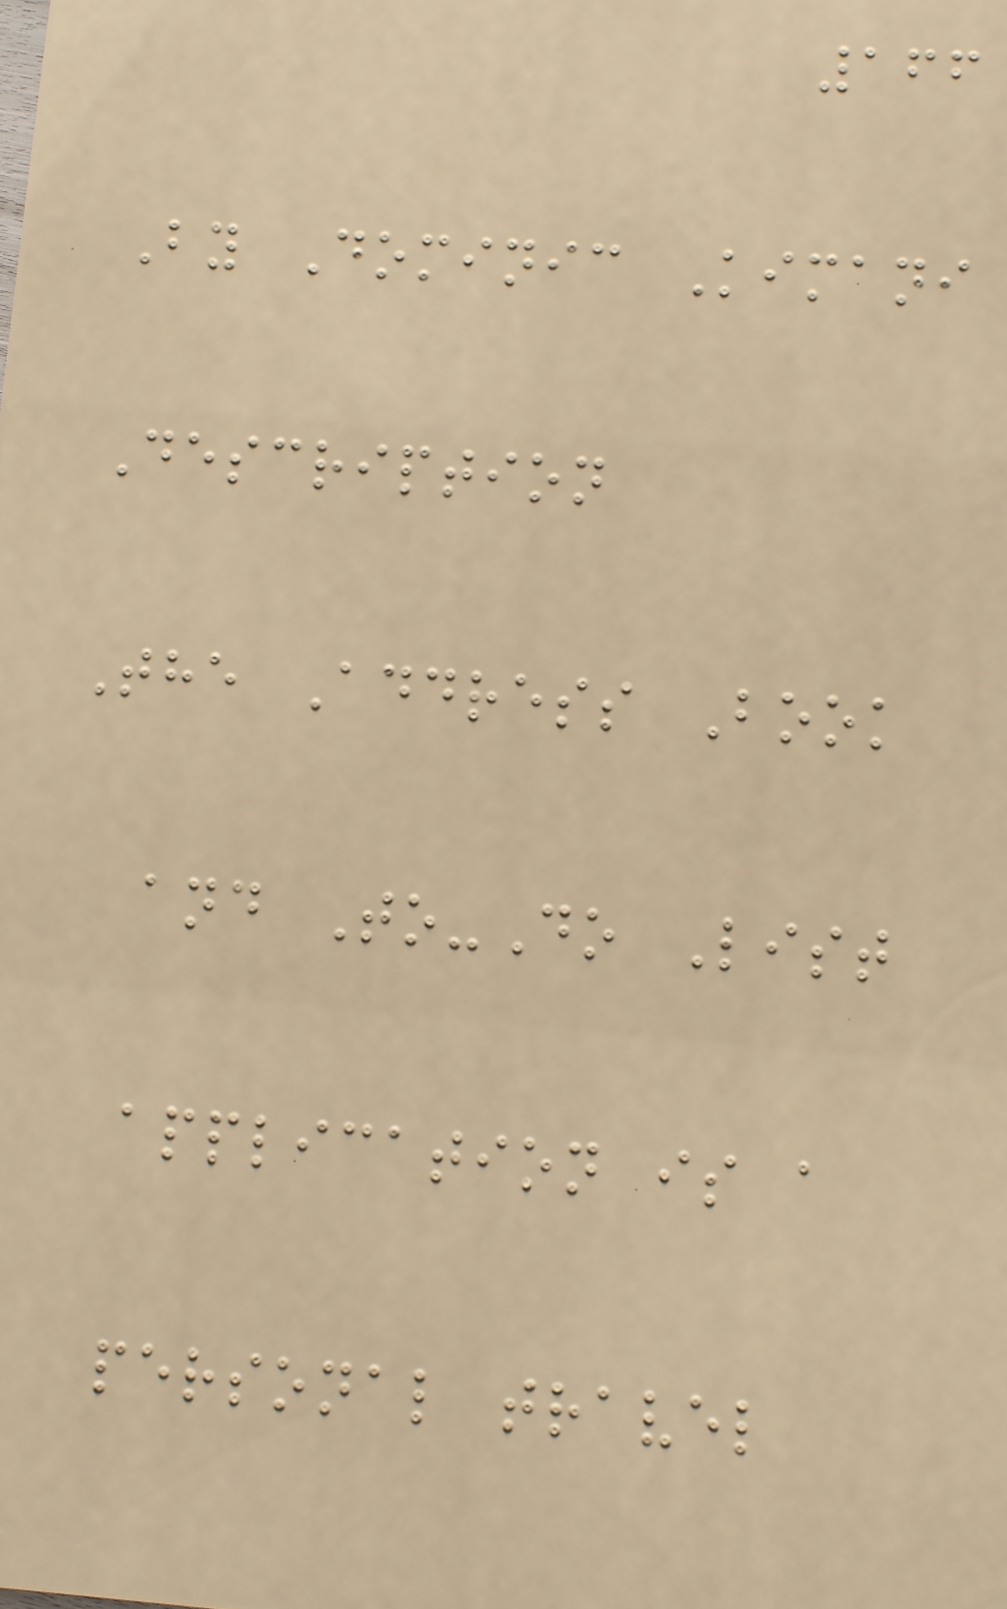166
By Dominic Kimani
Description
The Address Book
and To-Do List
application is a
personal travel
